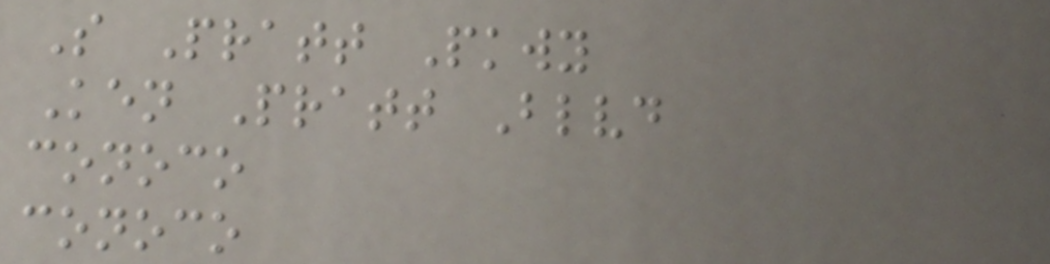S Pratt Pkwy
Ken Pratt Blvd
conoco
conoco
